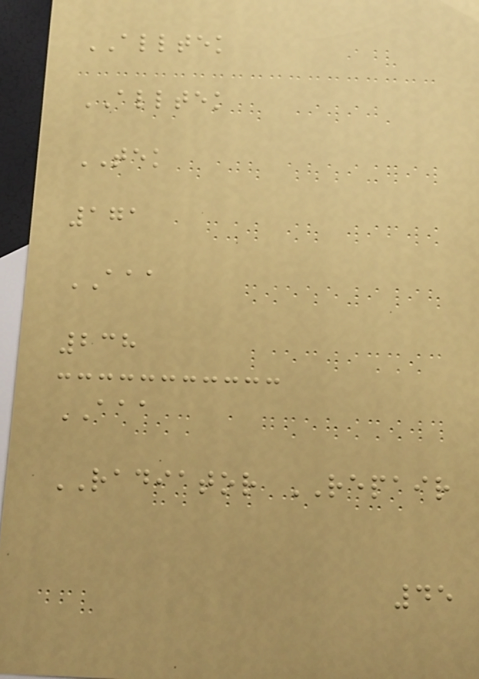ALLTEK
ALLTEK
TEK
171
AAA
238
AAA
RADIATOR REPAIR
45
